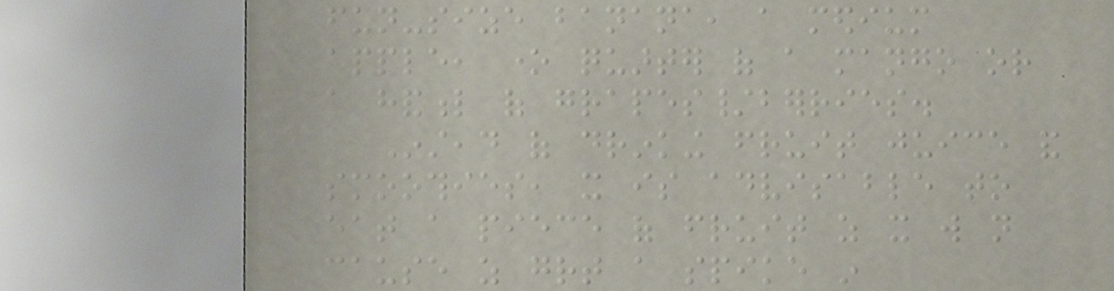fun-size banana, a medium
apple, one quarter of a mango or
a handful of grapes/berries.
Instead of drinking fruit juice and
smoothies, it is advisable to
eat a piece of fruit as it will not
cause as great a spike in
